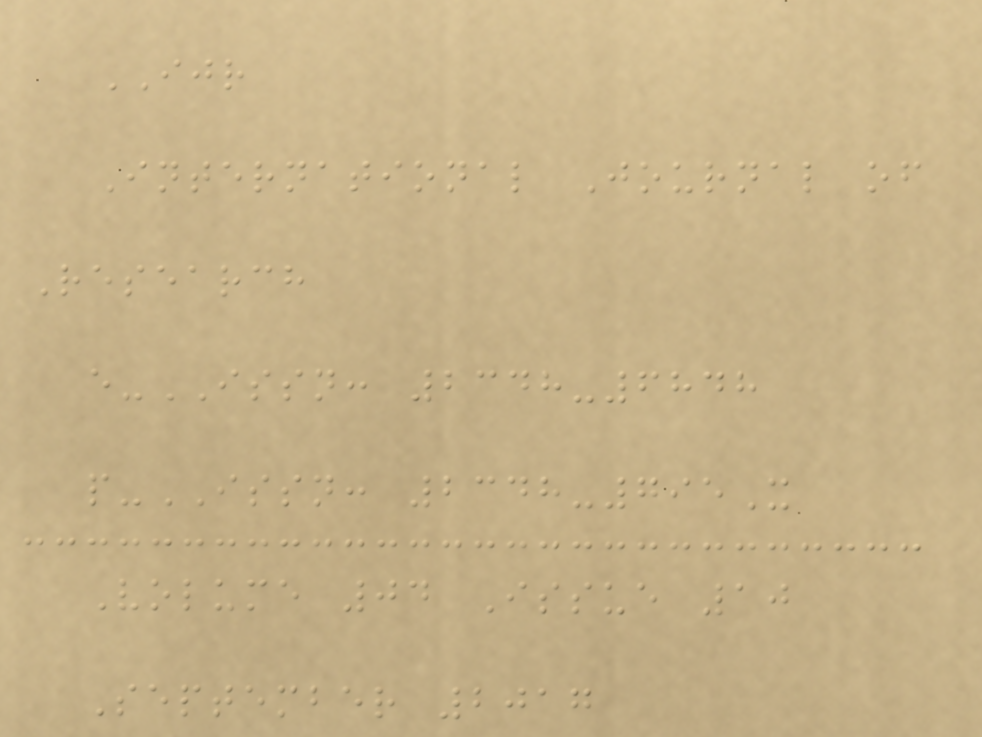IJR
International Journal of
Research
e-ISSN: 2348-6848
p-ISSN: 2348-795X
Volume 04 Issue 10
September 2017
